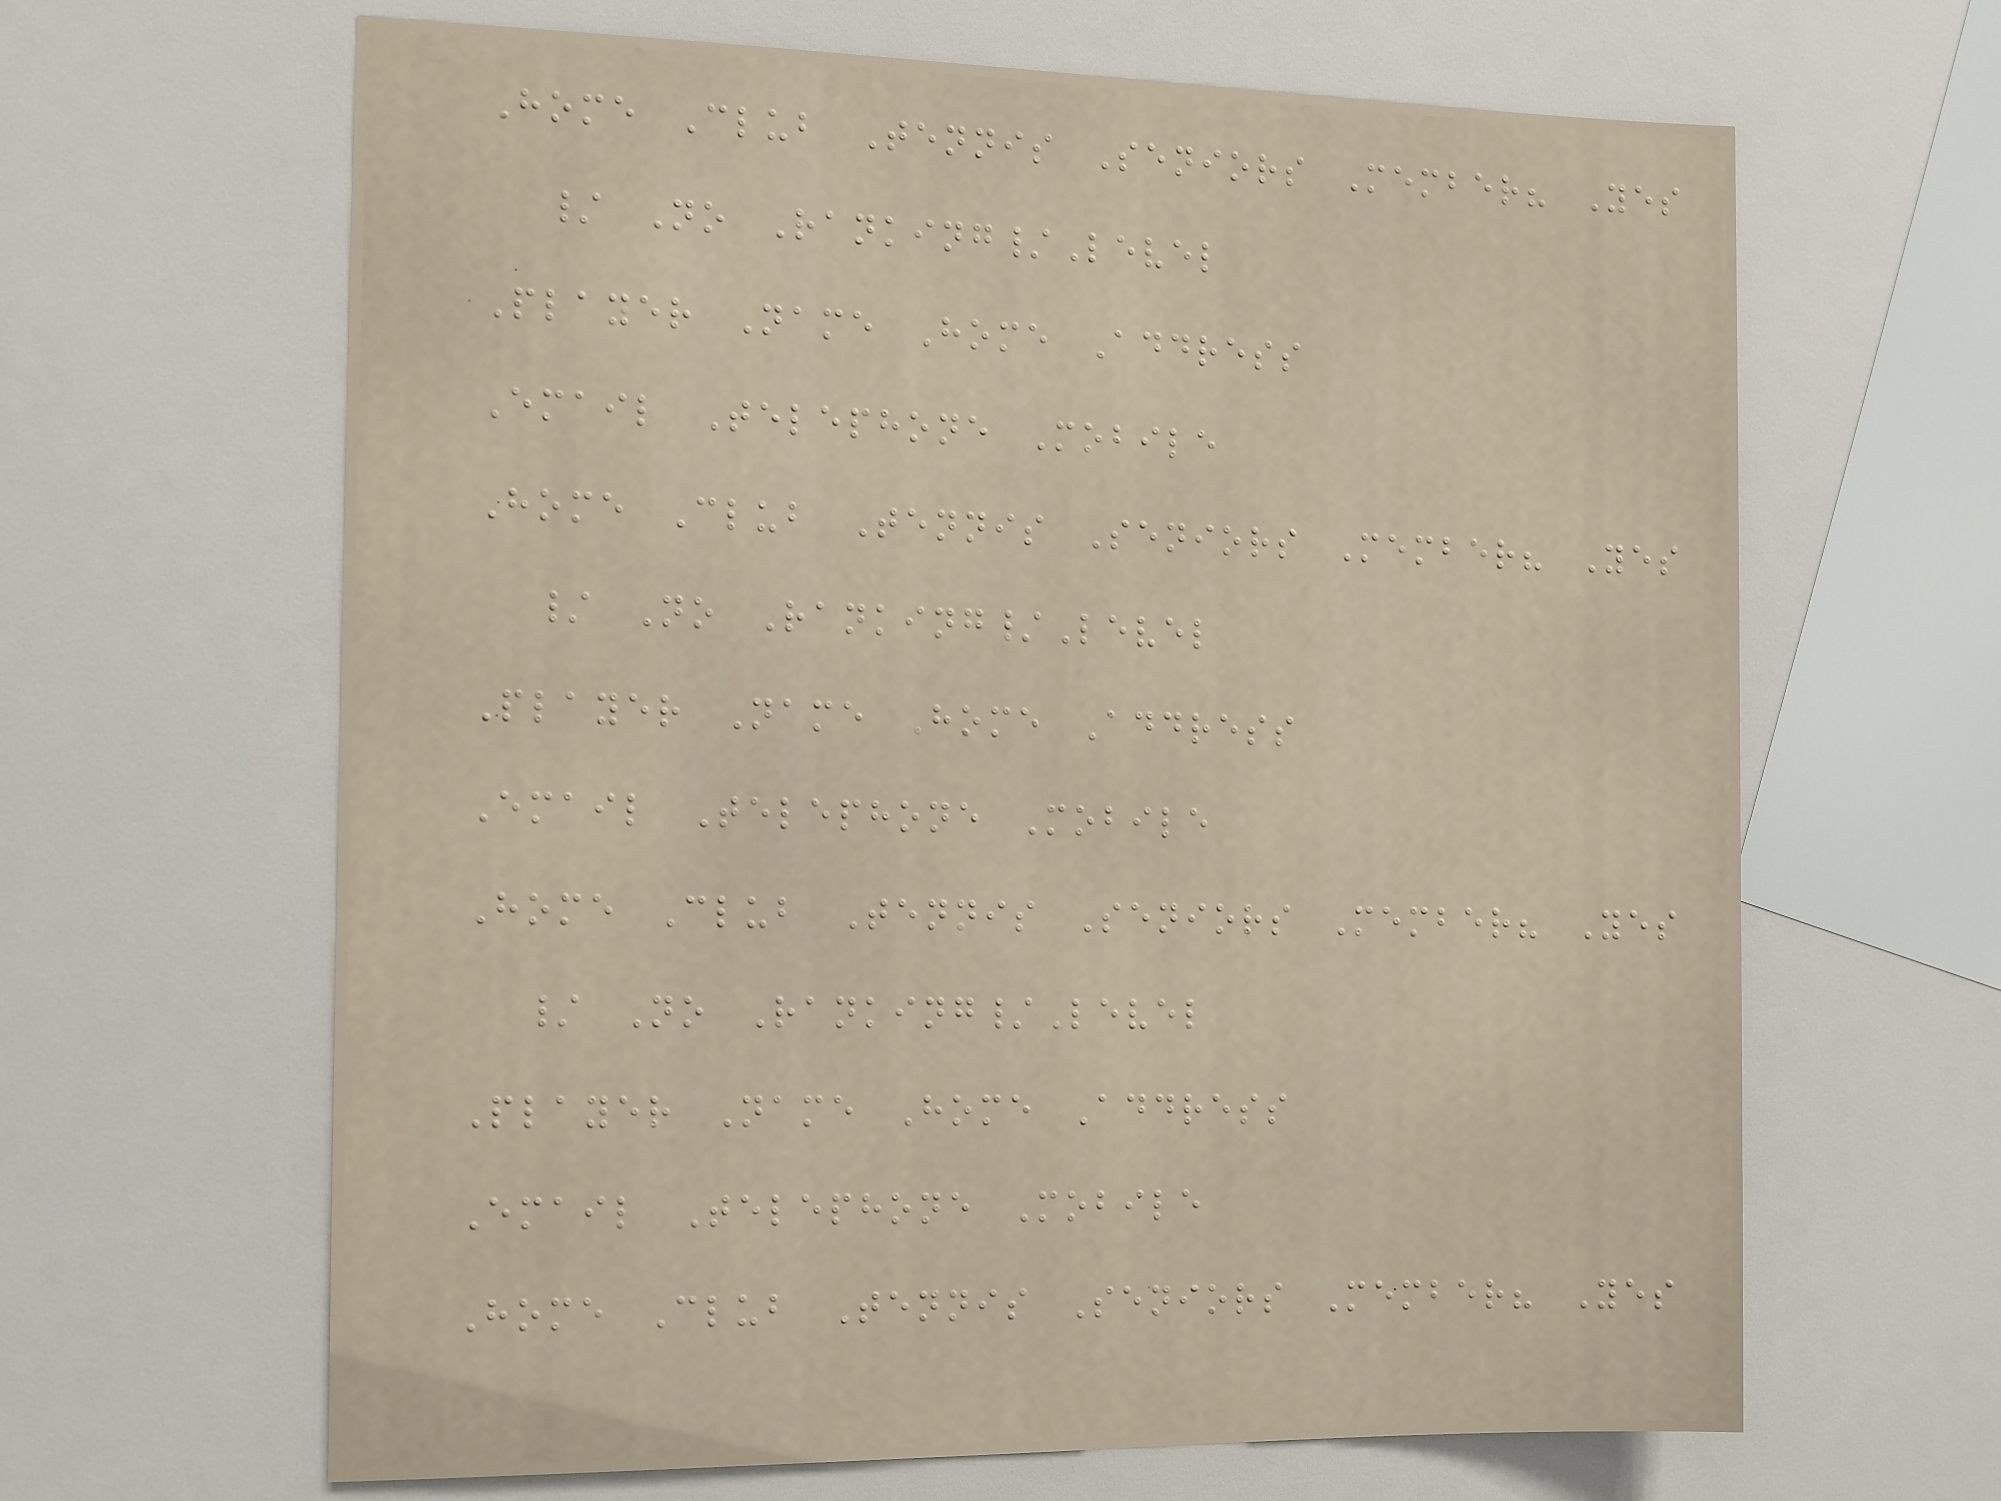Home Club Tennis Seniors Member? Yes
/ No Ranking/Level
Player Name Home Address
Email Telephone Mobile
Home Club Tennis Seniors Member? Yes
/ No Ranking/Level
Player Name Home Address
Email Telephone Mobile
Home Club Tennis Seniors Member? Yes
/ No Ranking/Level
Player Name Home Address
Email Telephone Mobile
Home Club Tennis Seniors Member? Yes
